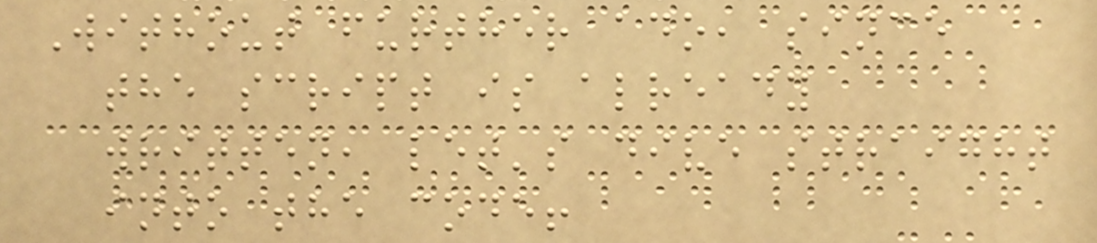Without further ado, since
the script is already
written, let's dive straight
into the code!
